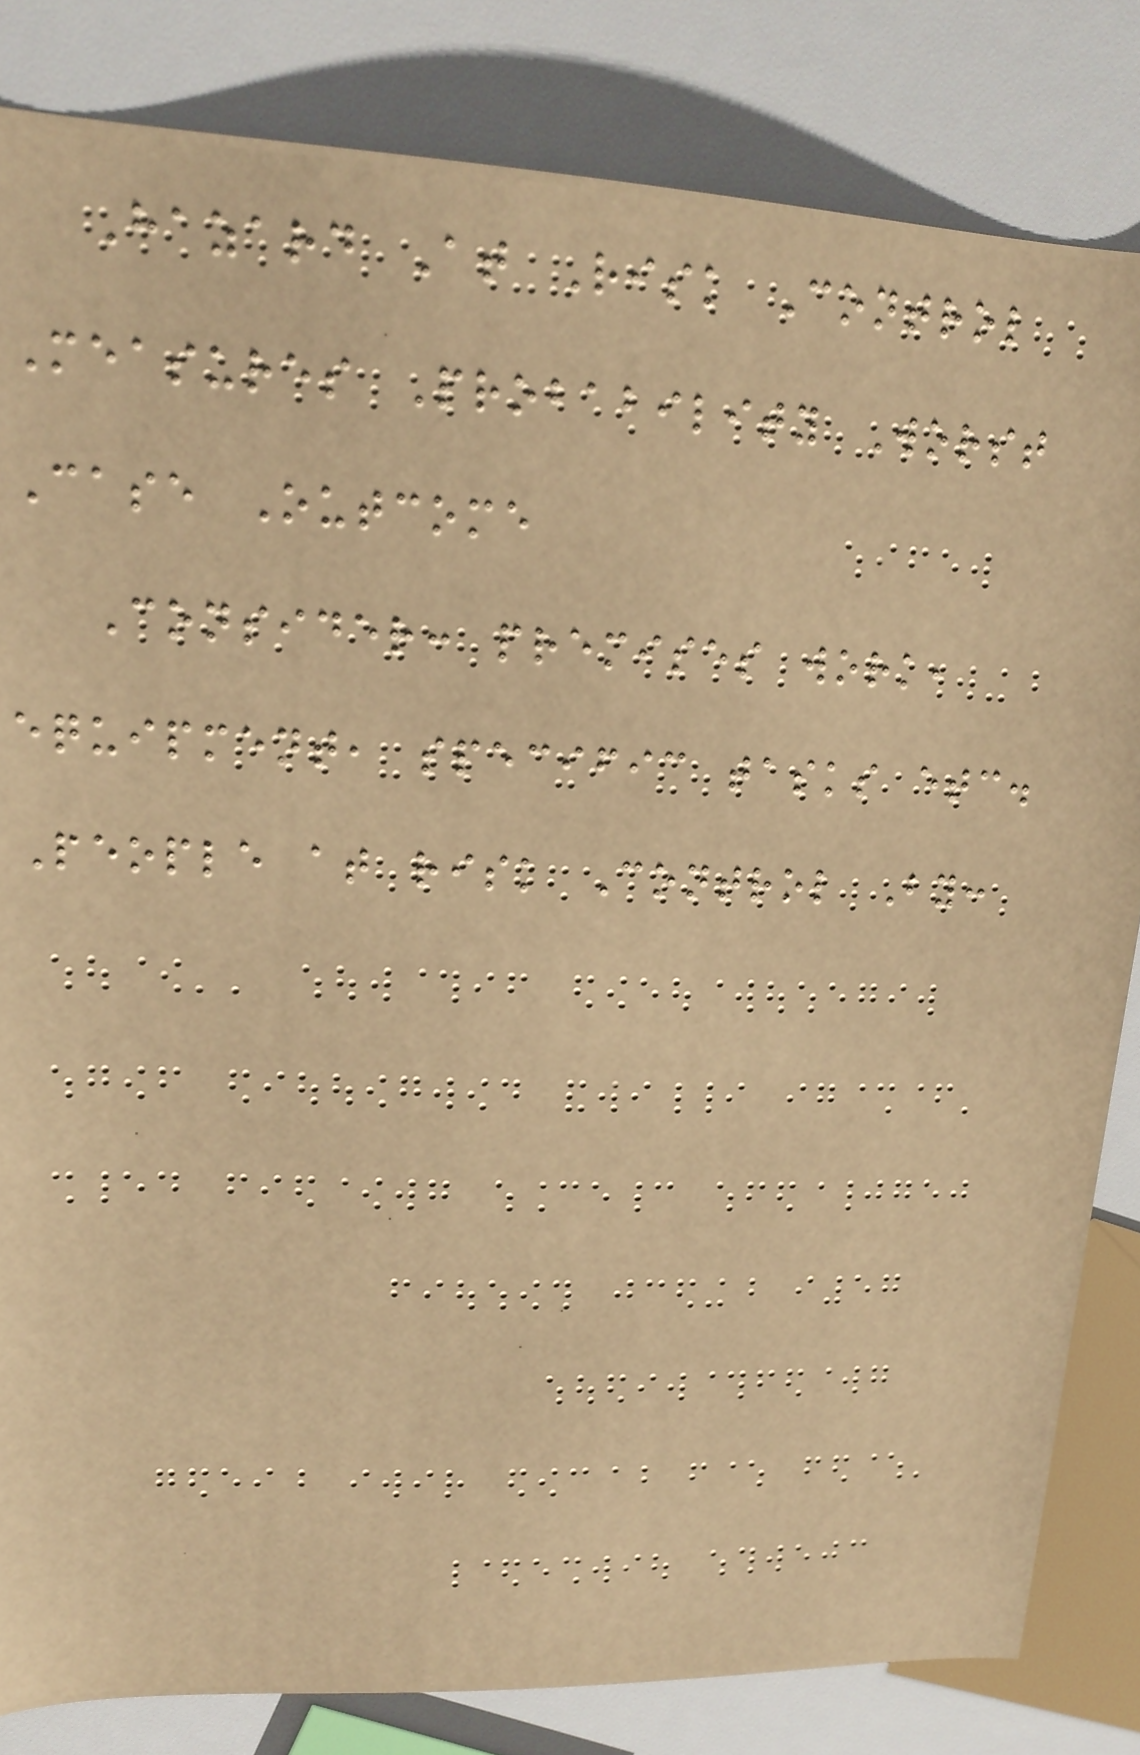Hazard At Risk Control
Measures Probability Worst
Case Outcome
Consider: premises work,
equipment, specific tasks etc.
People at risk Control By:
